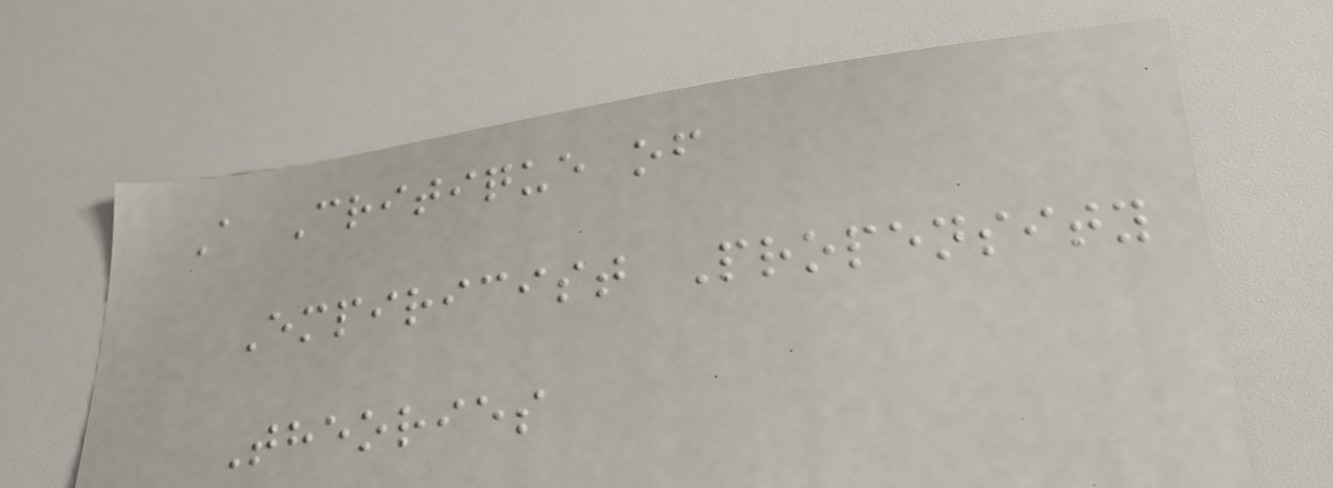A Critique of
Empiricist Propensity
Theories
